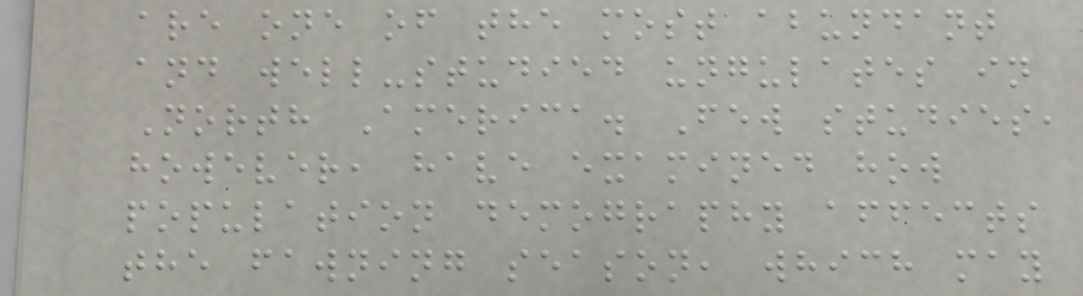are one of the most abundant
and well-studied ungulates in
North America. Few studies,
however, have examined how
population demography affects
the fawning season, which may
